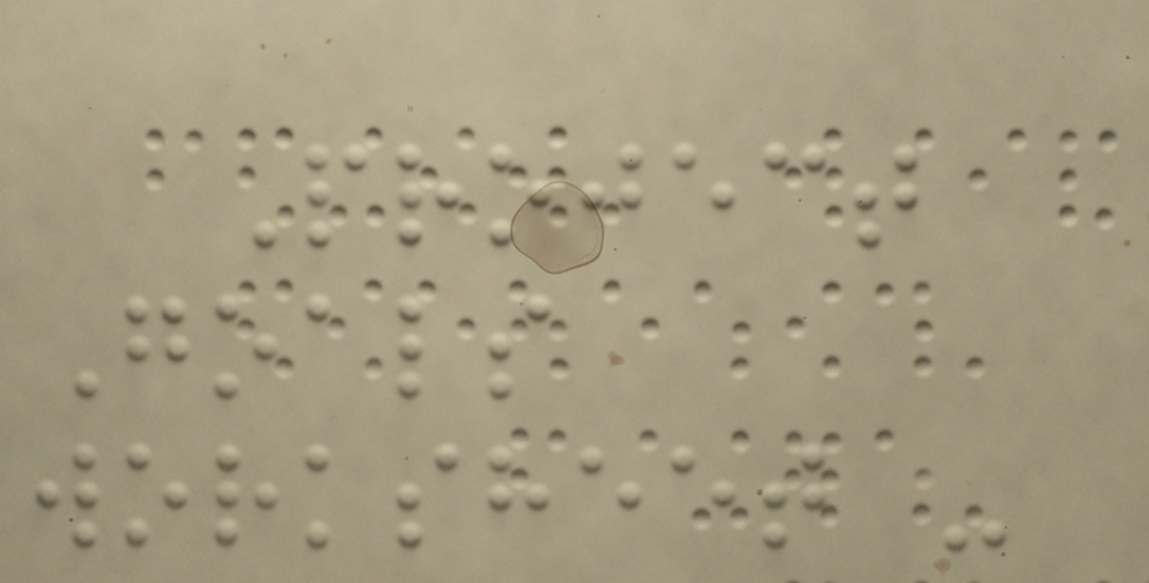Project
Goals
worksheet -
